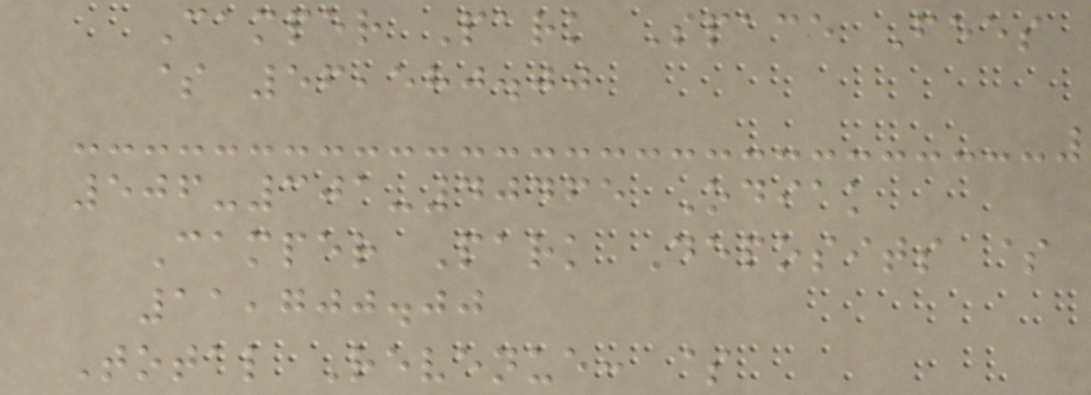Camper Park Space Fees
$ 56,580.00
506-301-40465 Odiak
Camper Park Deposits $
11,700.00
Total Revenue: $
